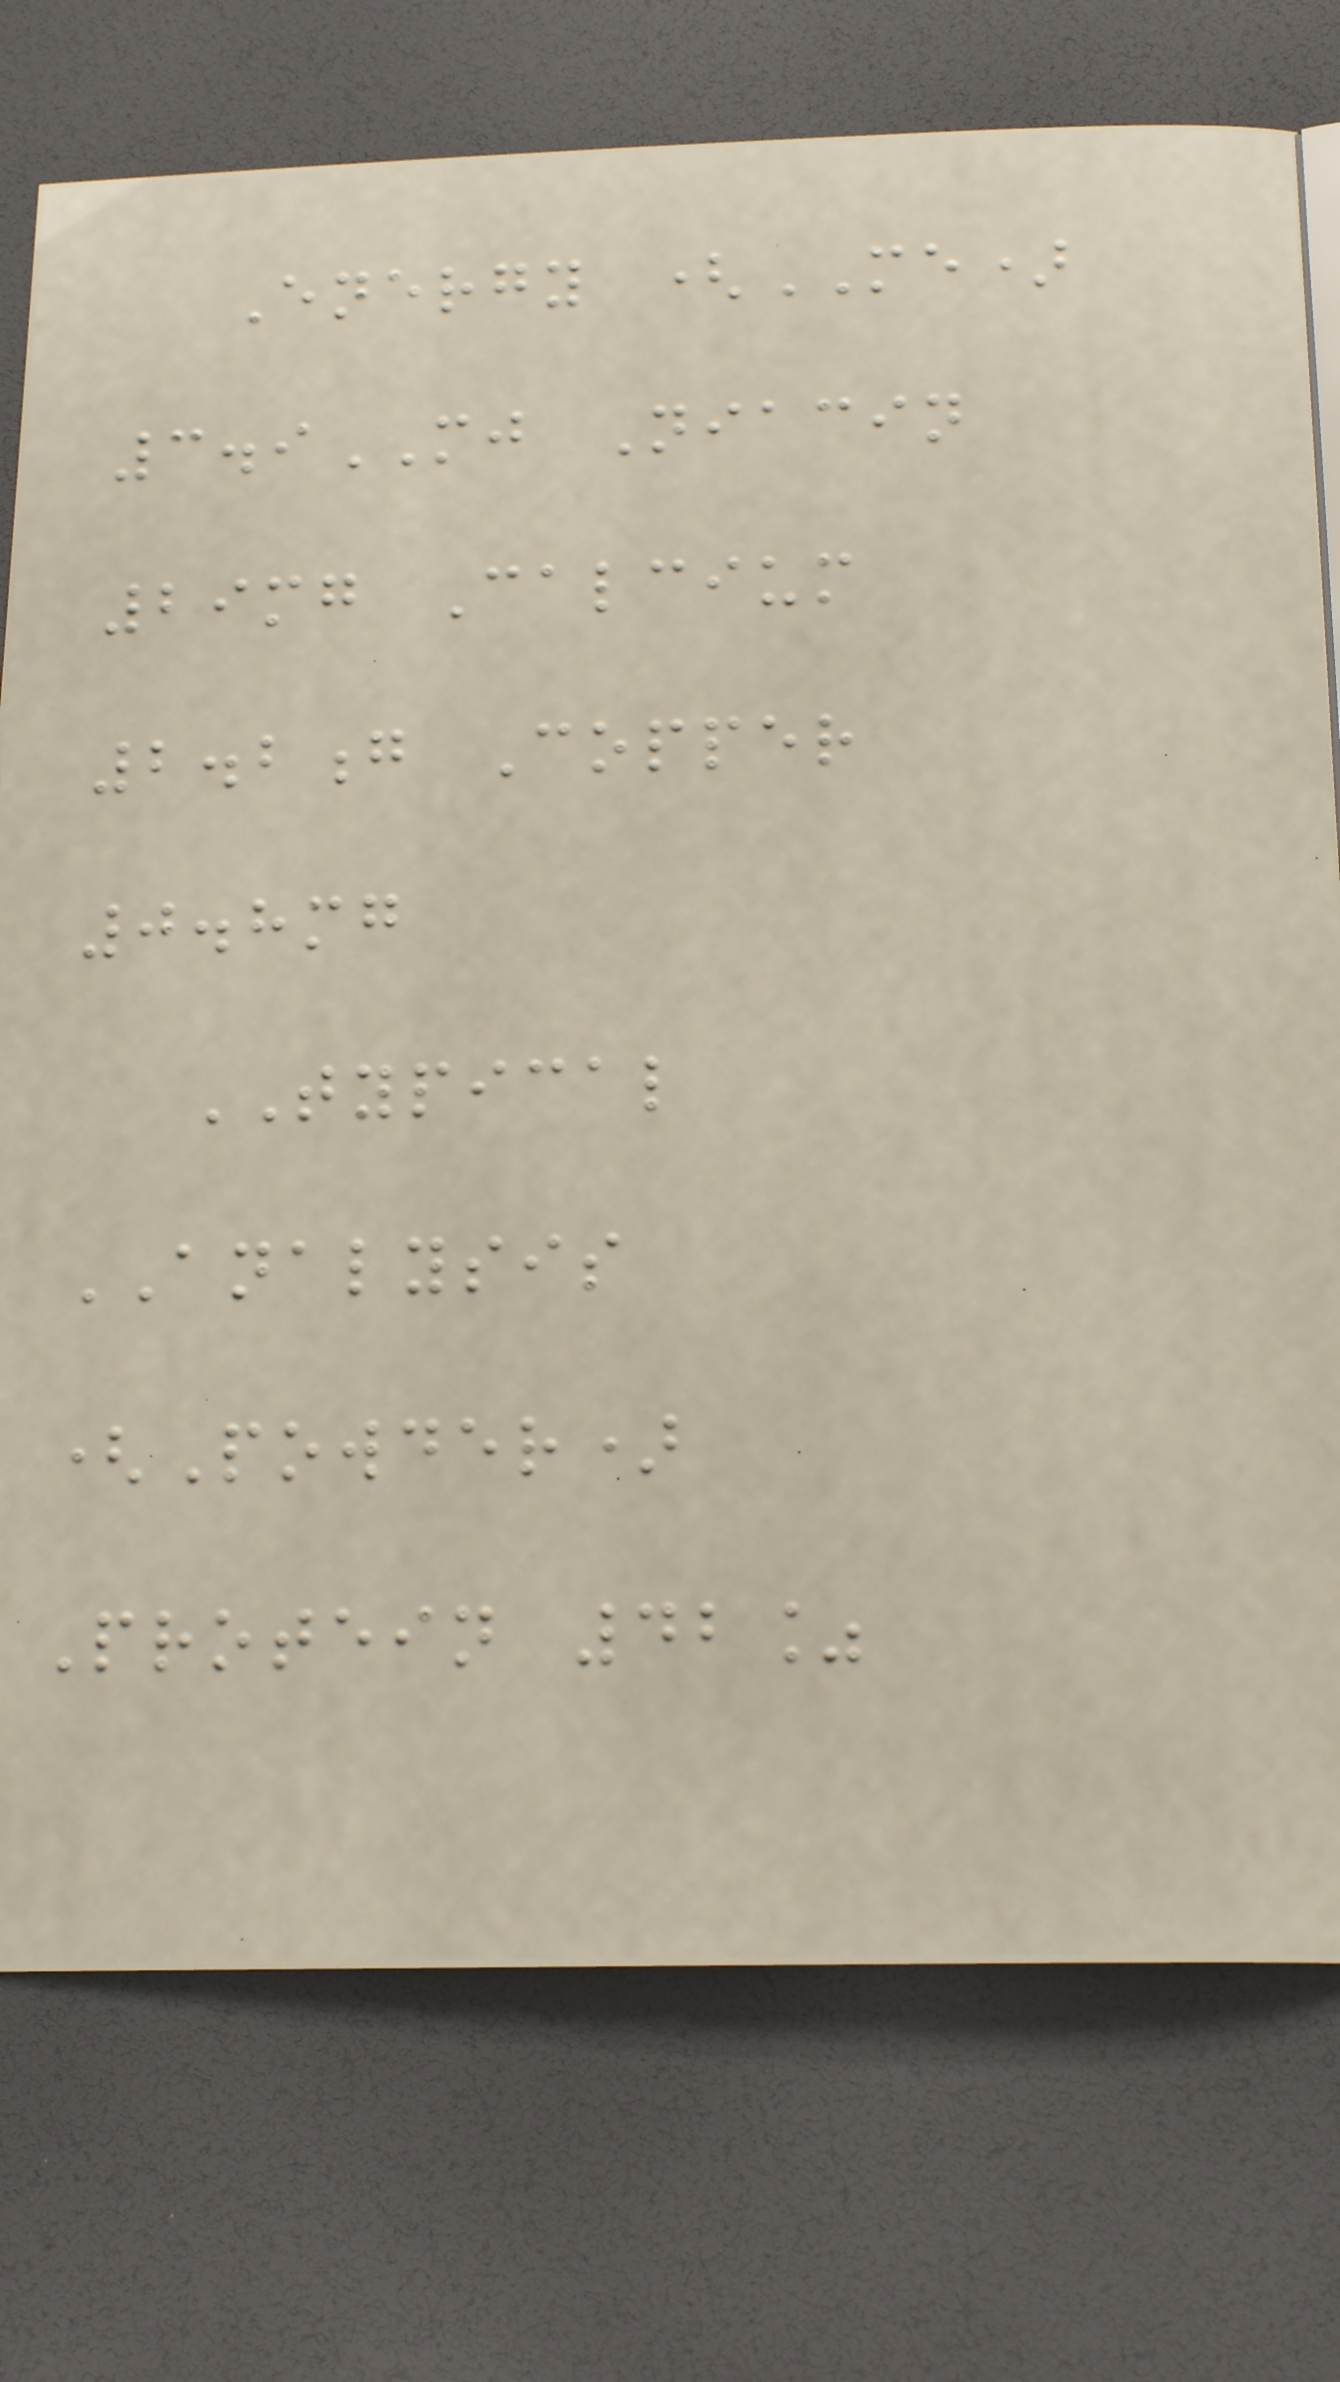Energy (ME)
3.9MJ Niacin
29mg Calcium
2.2g Copper
0.8mg
TYPICAL
ANALYSIS
(Powder)
Protein 42%
